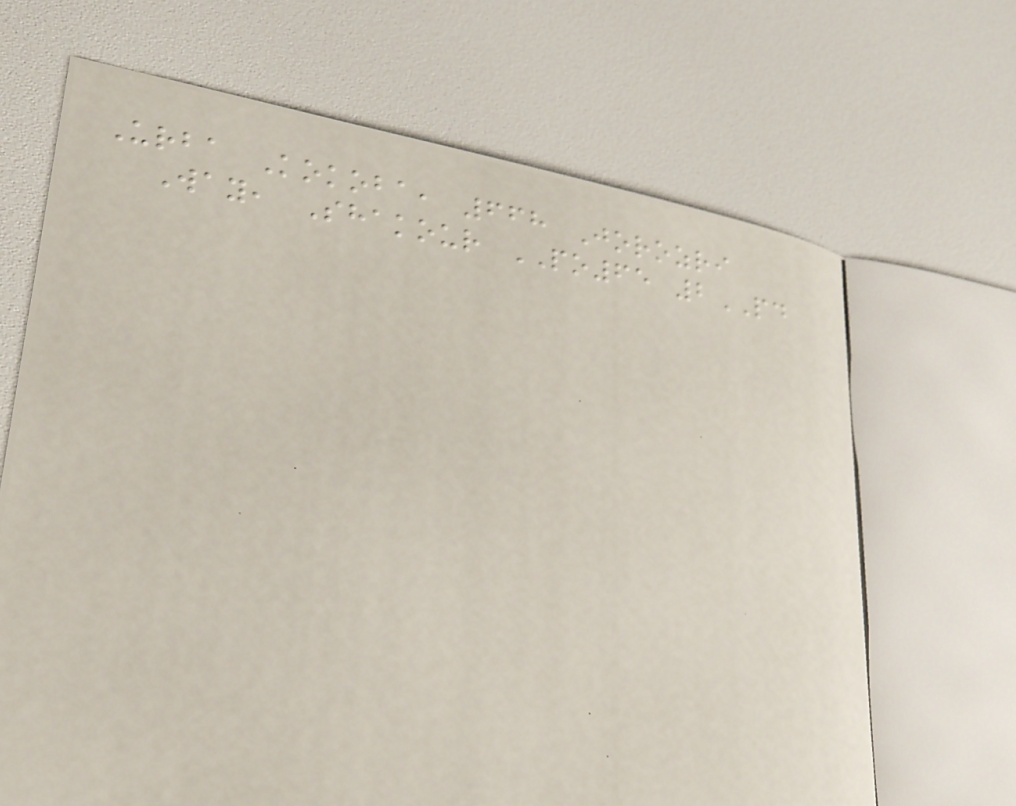Urba Kokoba, 668 Jorozri
Way, Shakour PO65 2PD
